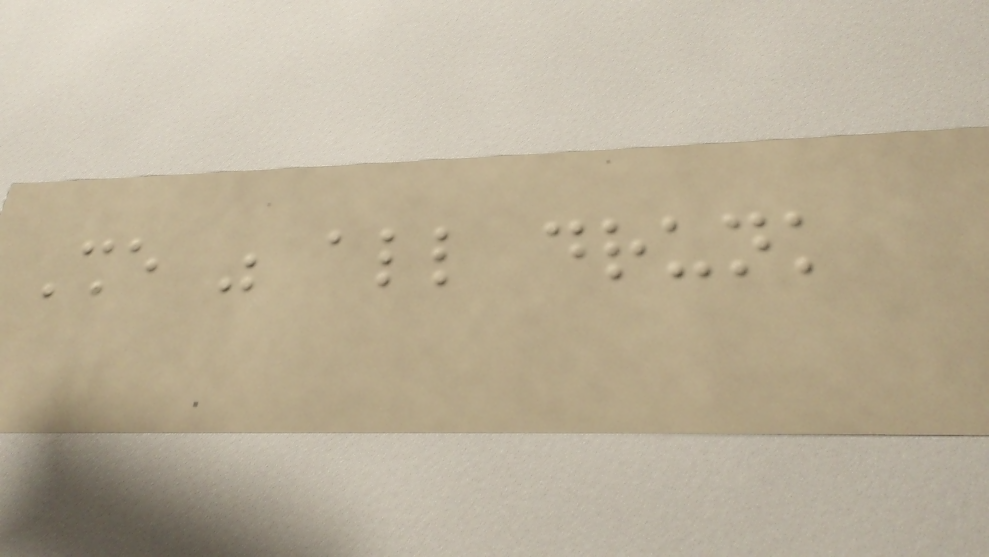She was all drunk
